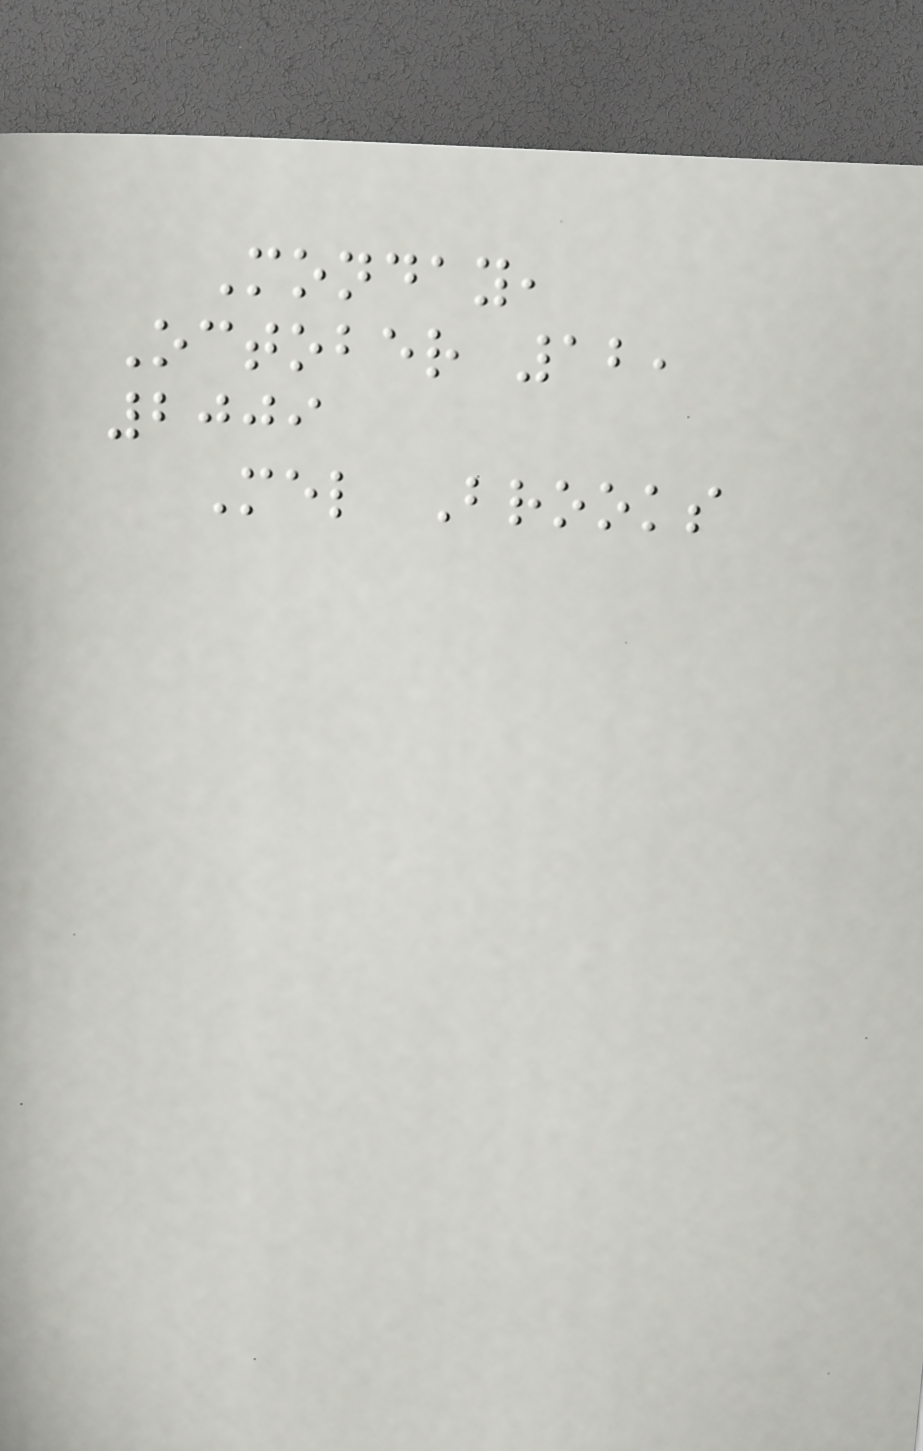Monday,
October 12,
2009
Mel Brooks
